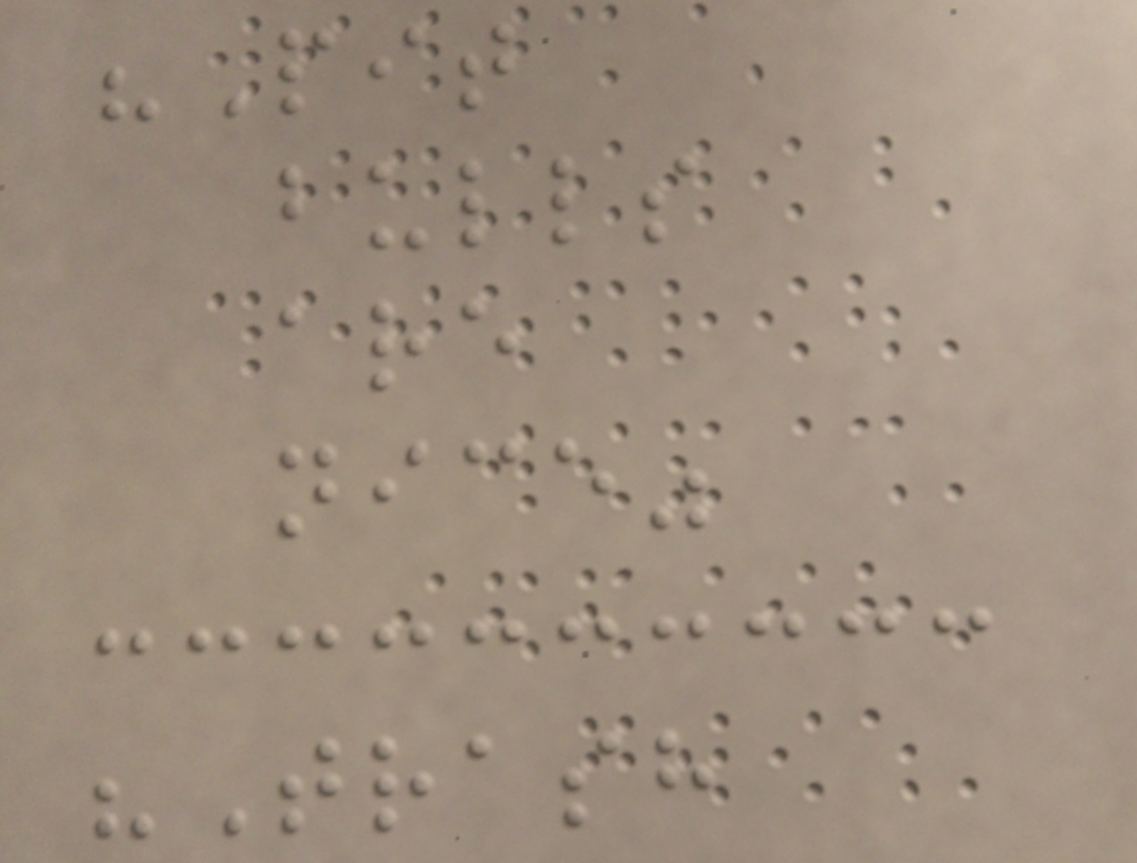"Pit
bulls
are
nice"
"Trash
